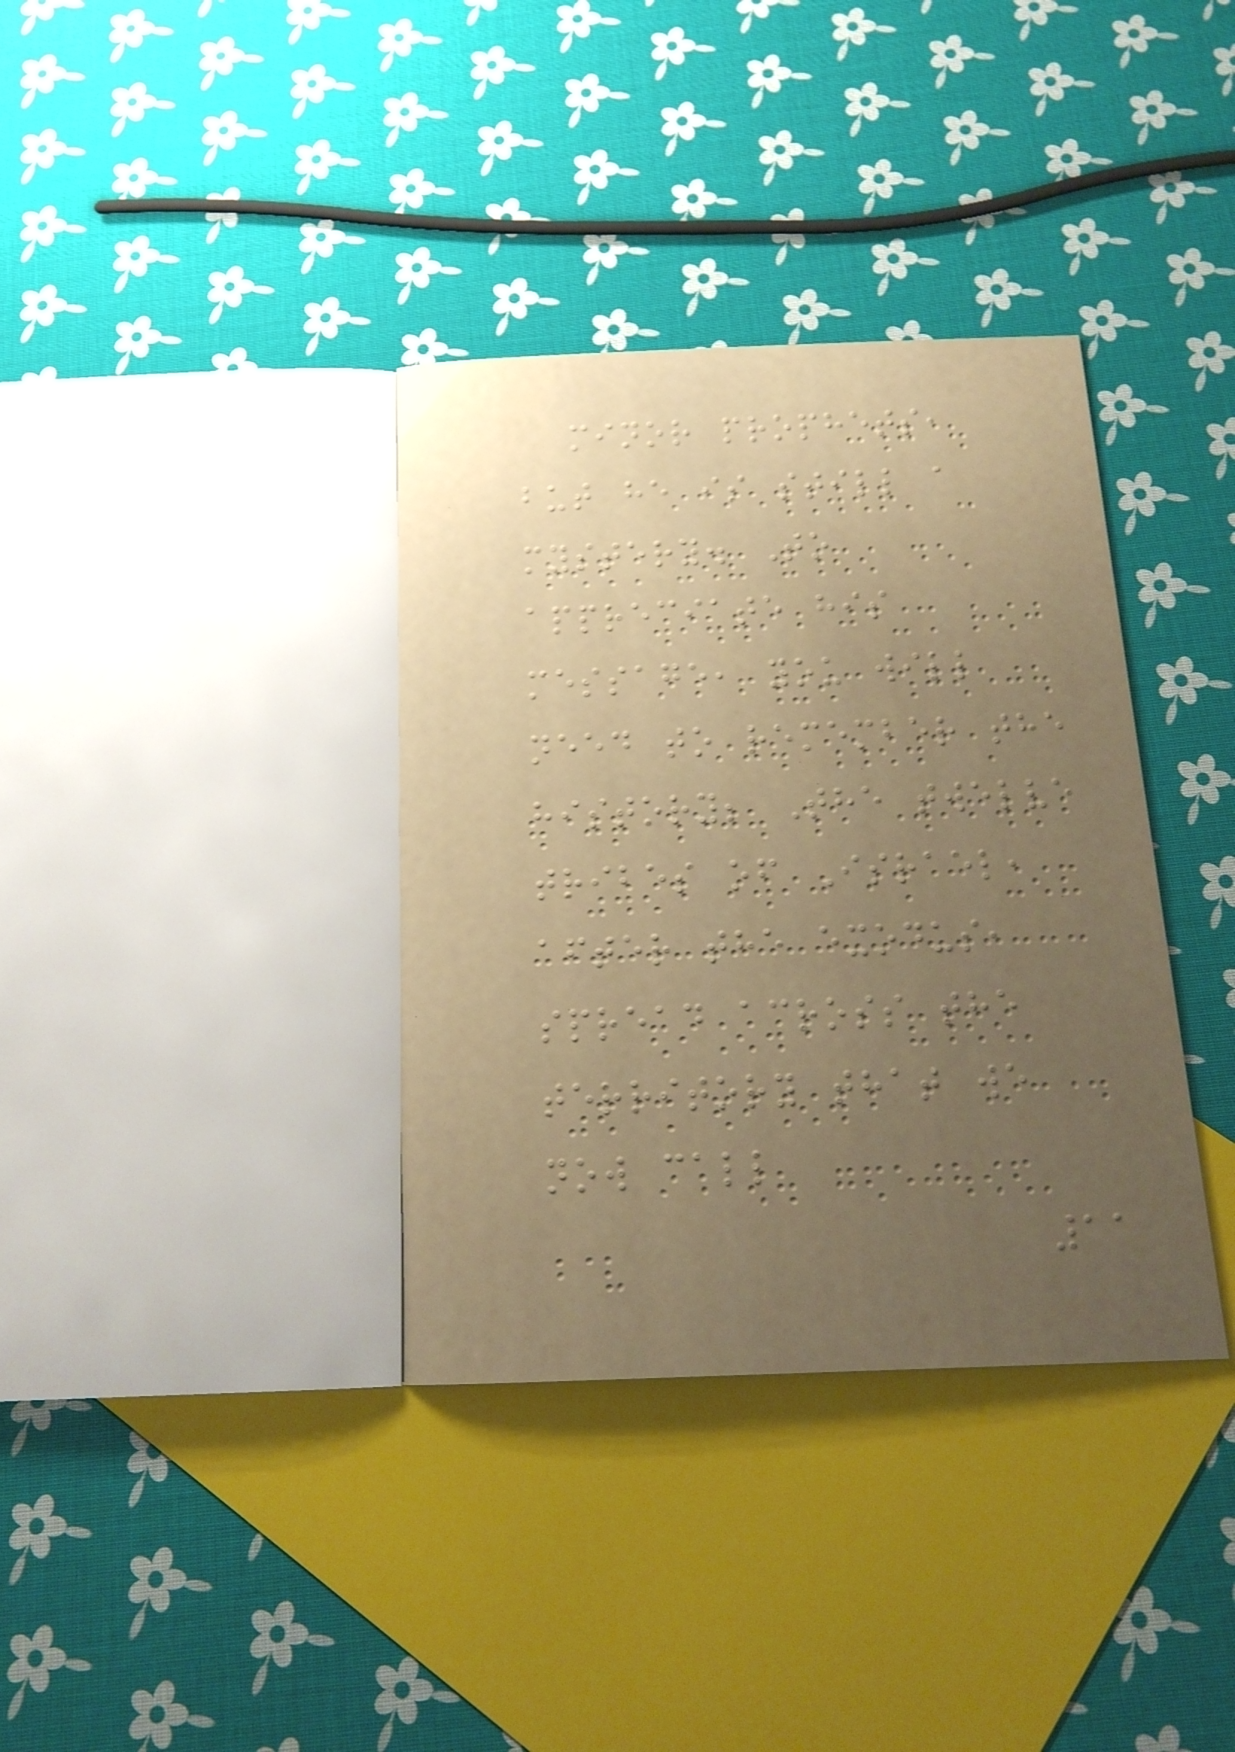minor prophets,
but he is still a
mystery. To
appreciate his
message, you will
need to remember the
history; The twelve
tribes of Israel,
after the exodus,
spread across the
territory that we
now call
11
